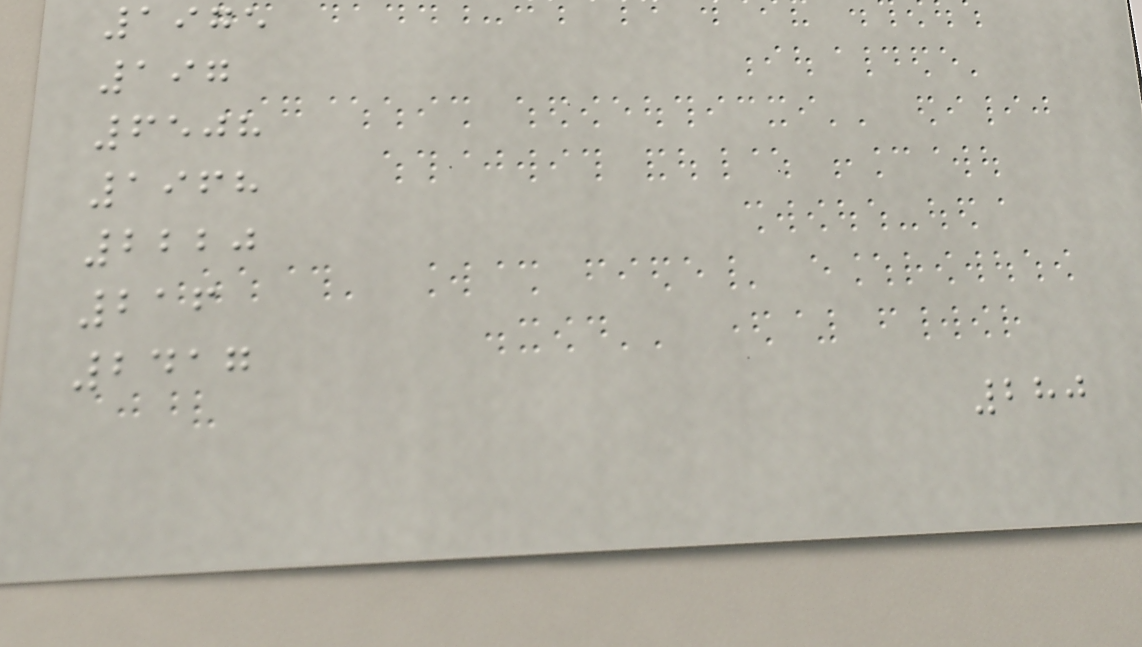1975
197
6508
1968
2220
216
2417
280
